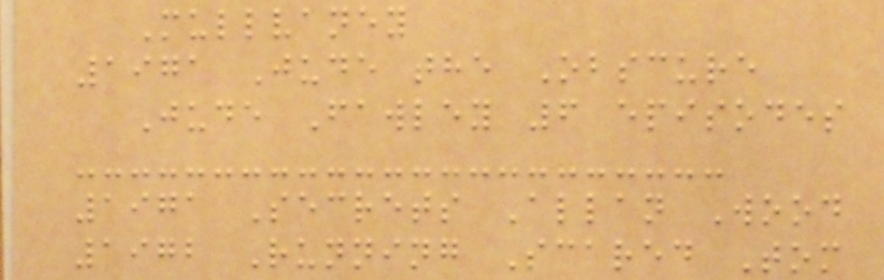Mullvaney
1971 Jude the Obscure
Jude Fawley 6 episodes
1971 Secrets Allan Wood
1972 Running Scared Tom
